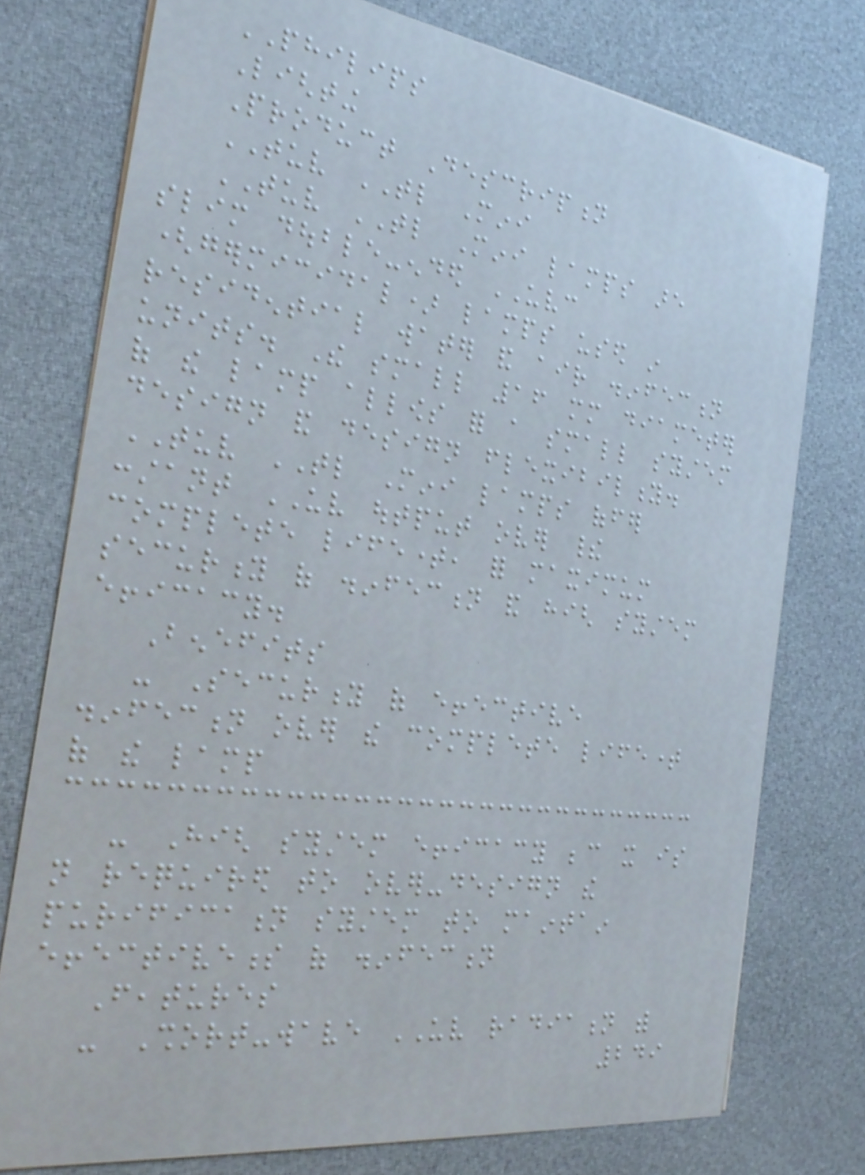PHILIPS
Lighting
Product Description
TUV TL Mini
TUV TL Mini lamps are
slim double-ended UVC
(germicidal) lamps used in
residential water and air disinfection
units. The small 16 mm diameter
of the lamp allows for a small system
design and design flexibility.
TUV TL Mini lamps offer
constant UV output over their
complete lifetime, for maximum
security of disinfection and high system
efficacy.
Benefits
- Security of effective
disinfection over the complete lifetime
of the lamp
- High system efficacy because it is
not required to over-design the
purification system to maintain
effectiveness of disinfection
Features
- Short-wave UV radiation with
249
